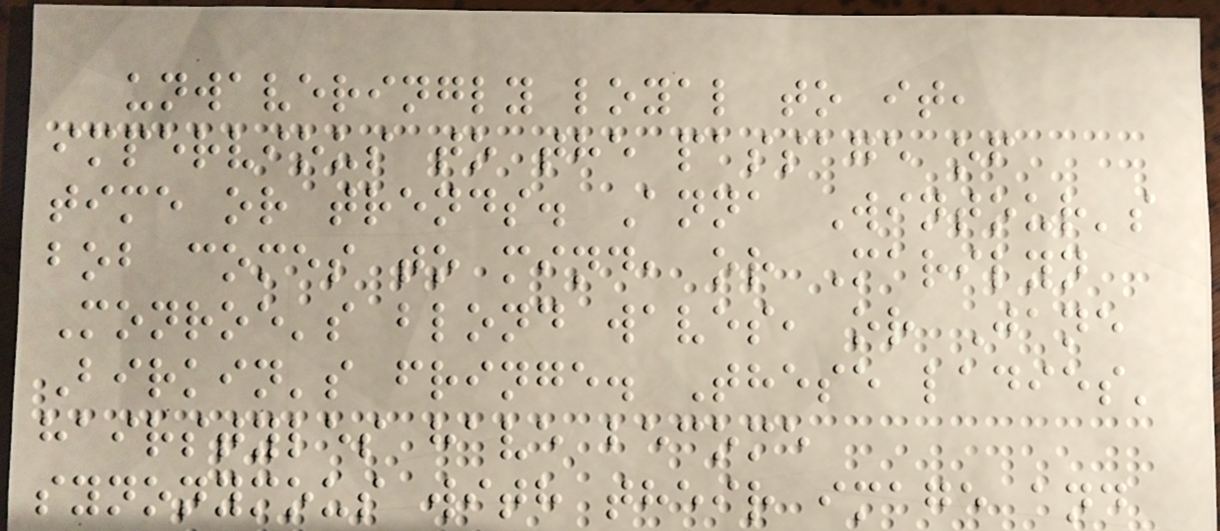unwaveringly loyal to it,
impervious to the passage of
time or trends. Anna Wintour's
bob comes to mind, or Marilyn
Monroe's blond waves, or Jane
Birkin's fringe. These ladies'
hairstyles have become
synonymous with their image and
